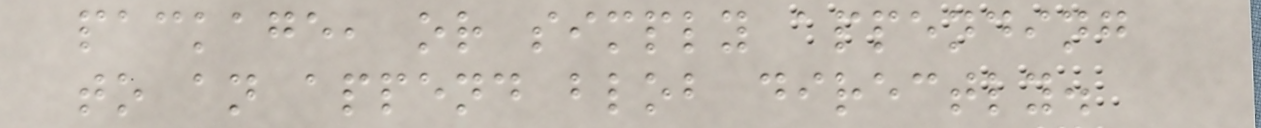package, or simply appending
to an append blob directly.
